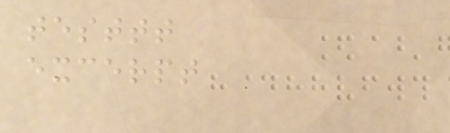testtt
excerpt
